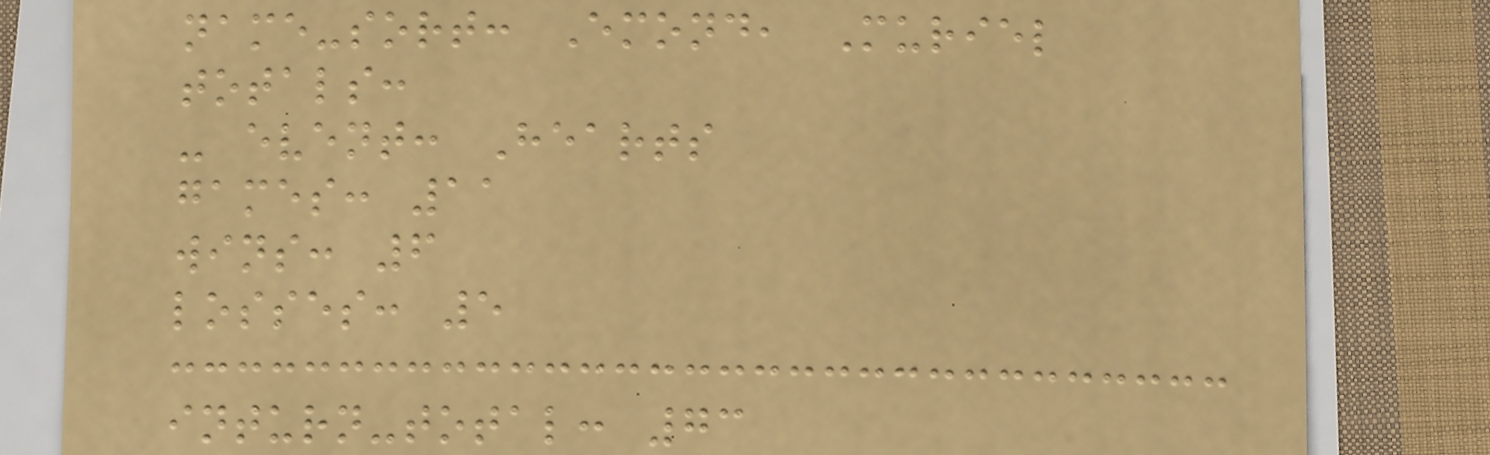name-sort: Emond, Muriel
totals:
- event: Hearts
games: 11
wins: 6
losses: 5
inturn-total: 73
